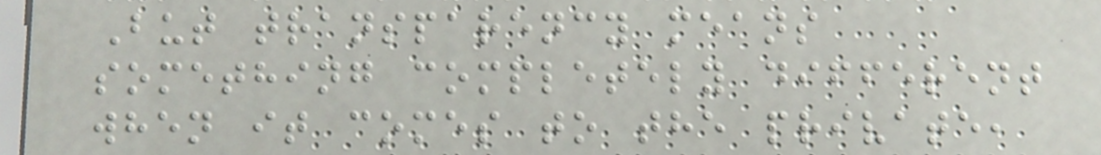But transparency means
something completely different
when it comes to the private,
